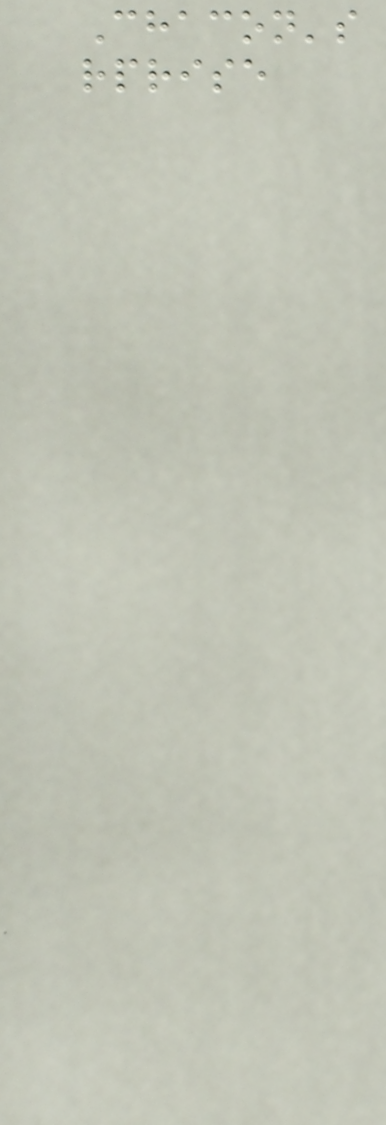Chacon's
rprise
